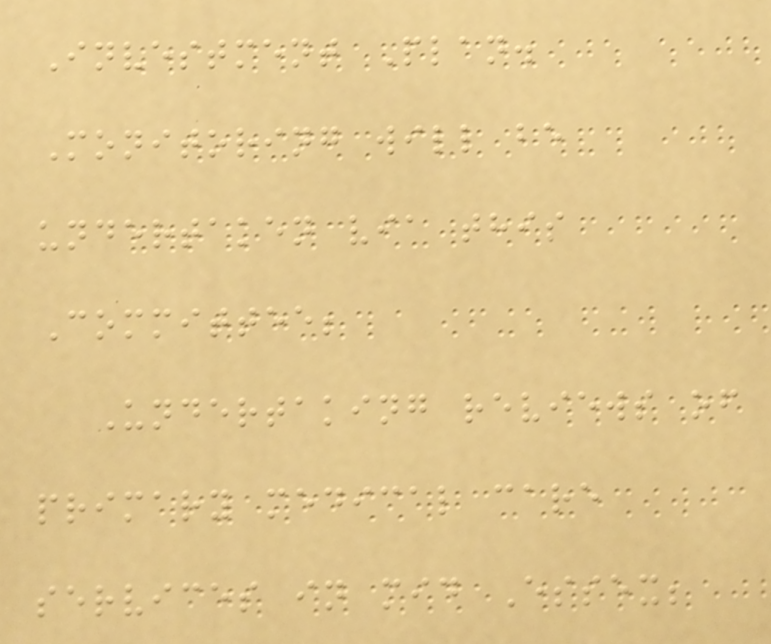Investment Plan.
Monitoring will be
undertaken via this
Committee;
Undertaking reviews of
primary medical care
services in mid Essex;
